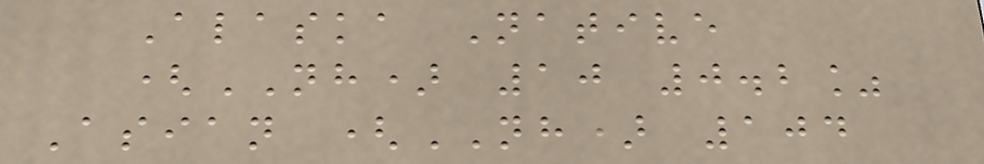Alaska Native
(NH) 10 0.2%
Asian (NH) 104
